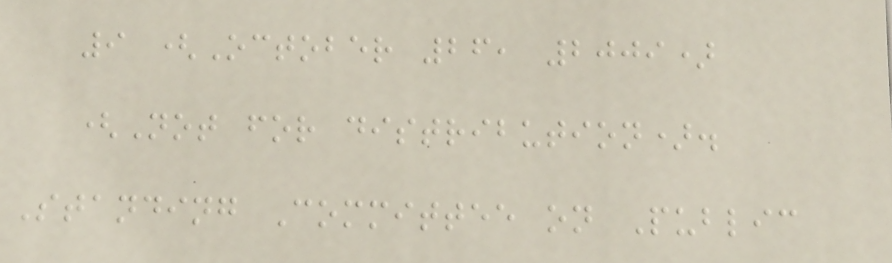9 (October 26, 2009)
(Not for distribution).
Standing Committee on Public
